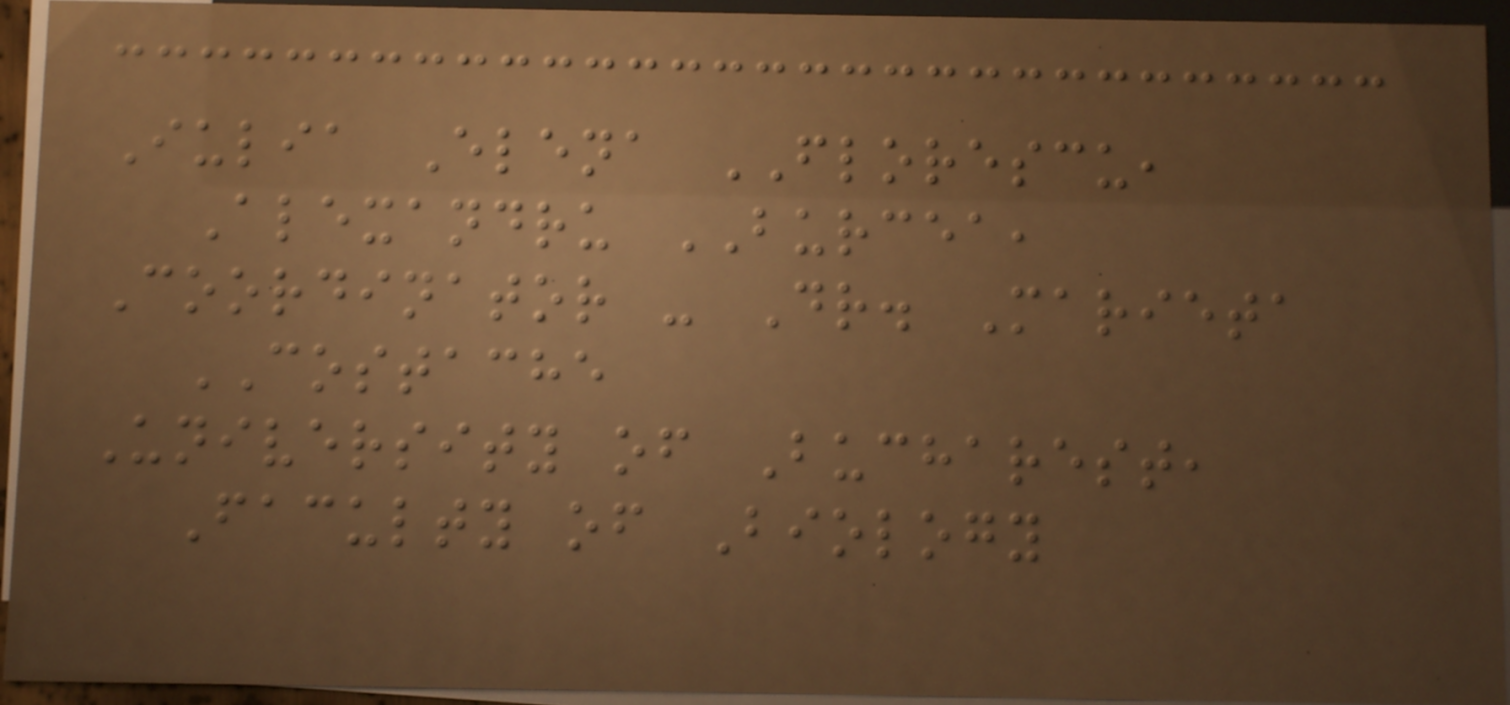Iulia Elena FLORESCU,
Alexandru BURCEA,
Coordinator - Dr. Marieta
COSTACHE
University of Bucharest,
Faculty of Biology
